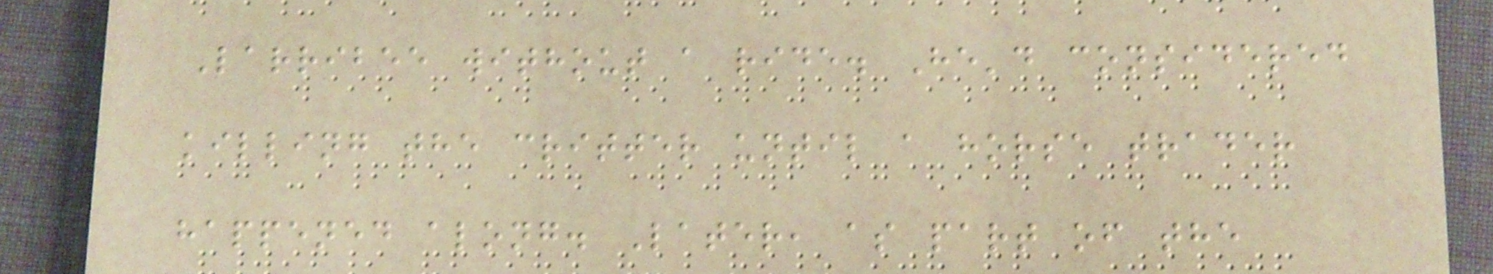Larribee without a ride. He'd considered
killing the critter until a horse trader
happened along. Later, as part of the
